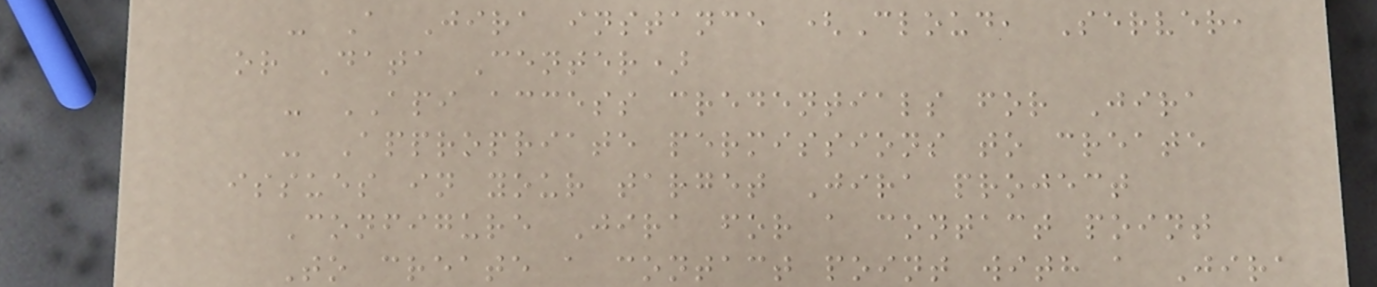- A Jira instance (Cloud, Server,
or Data Center)
- API access credentials for Jira
- Appropriate permissions to create
issues in your target Jira project
Configure Jira for a contact point
To create a contact point with a Jira
